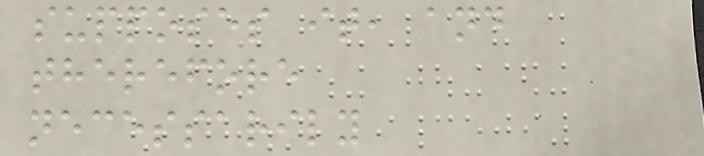supposes it, and
therefore
necessarily
